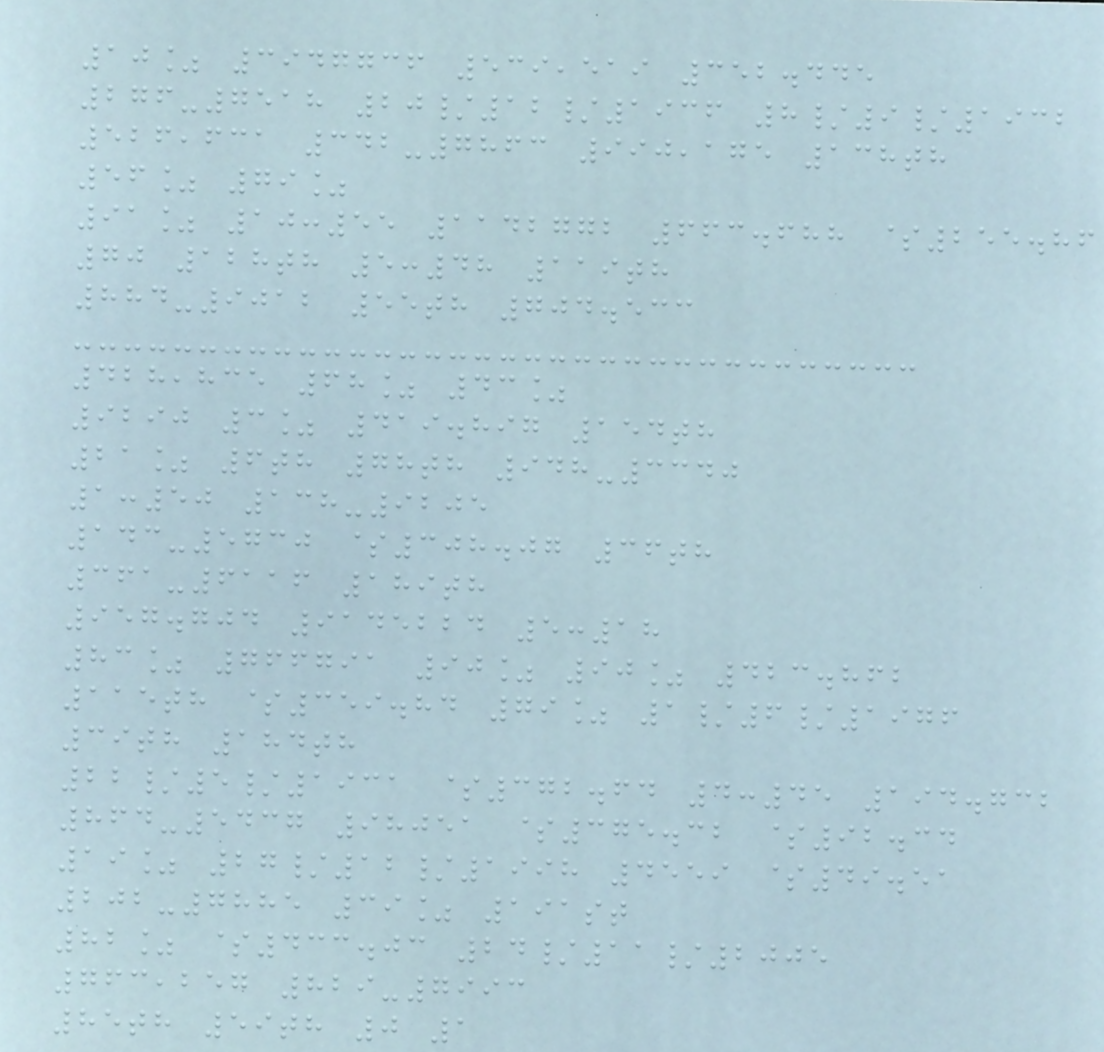10% 3947736 539,519 352.445
276-7518 20/12/1936 8/9/1932
526,631 342-7863 990,175 138th
56% 79%
91% 10:55 1142772 663.688 $255.86
70 128th 5:48 119th
884-9012 55th 704.533
428,835 68% 43%
9290 3% 419.897 154th
21% 6th 78th 948-3340
1:50 138-9205
143-5730 $308.07 36th
361-6116 189th
957.704 9145224 5:18
83% 766791 90% 90% 423.862
115th $359.84 79% 1/6/1976
39th 184th
22/5/1931 $372.64 4:45 194.732
864-5437 98051 $375.32 $92.34
19% 27/12/1998 4559 $49.51
202-7885 39% 191st
82% $433.03 24/11/2005
763,257 829-7993
85th 59th 0 1
